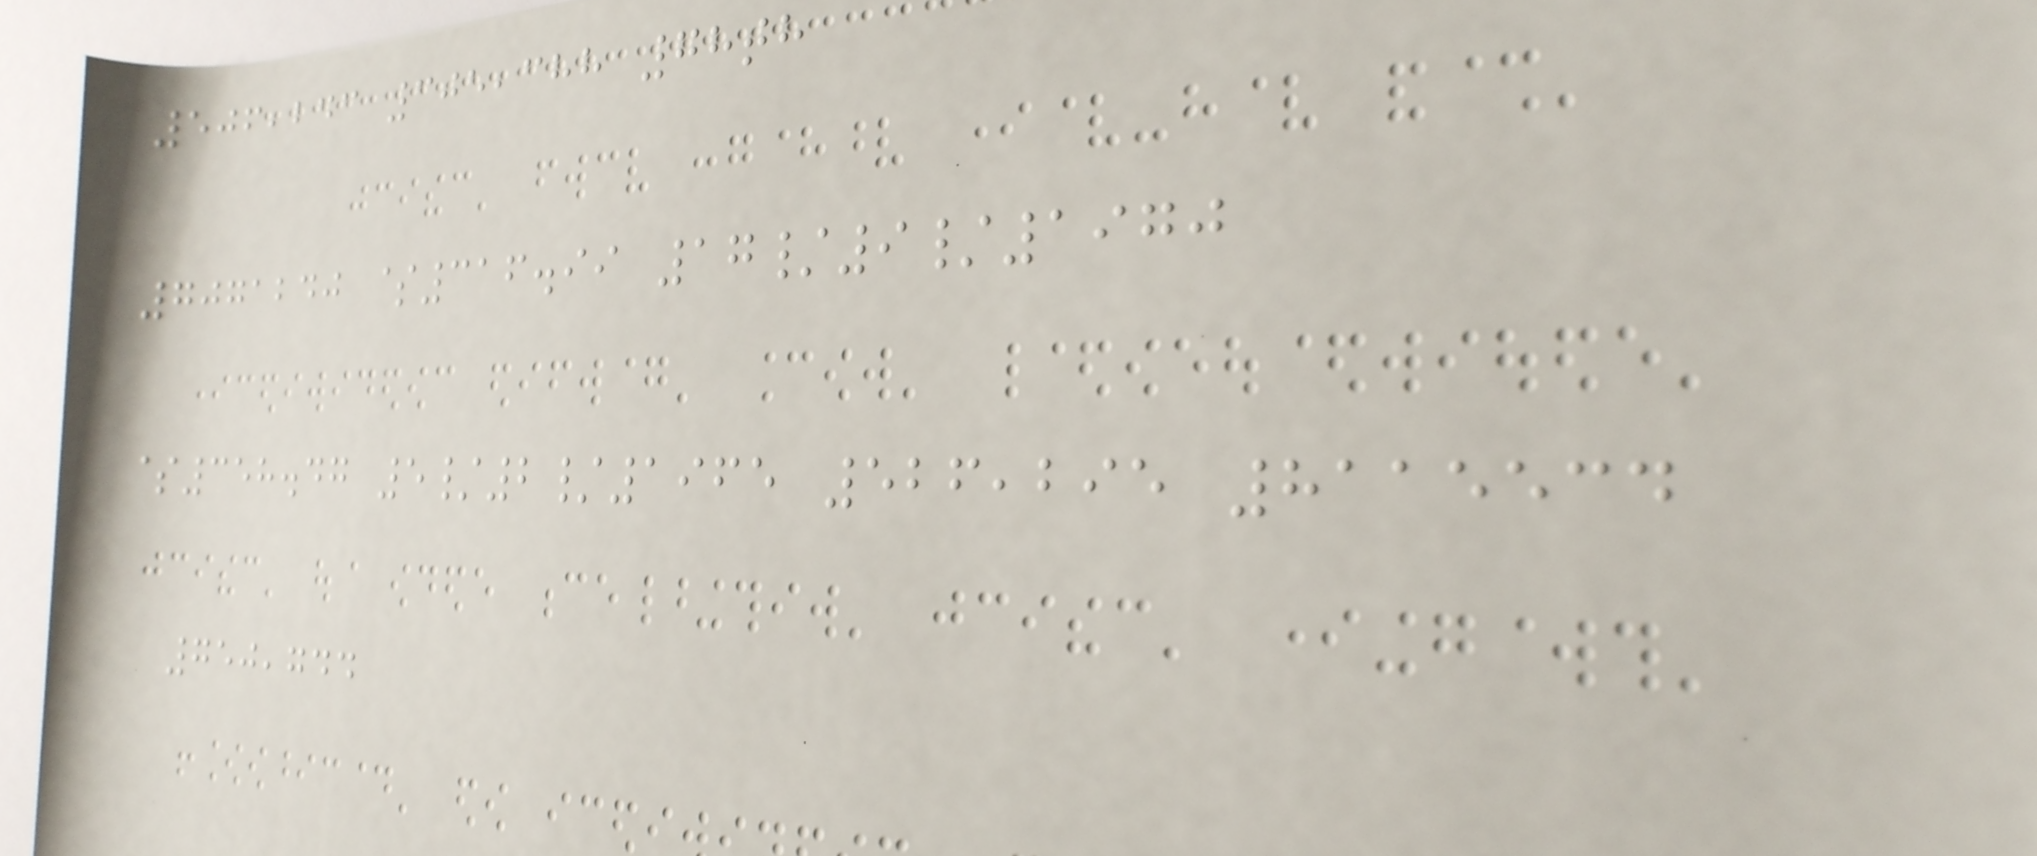506,243 305,388 78th
7071240 $316.99 17/9/1970
$358.47 5/2/1965 526,295 8115534
750,744
